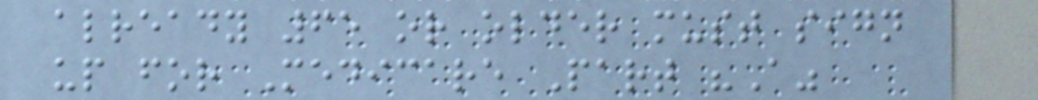already 65 or older must sign
up for Medicare Part "A"
